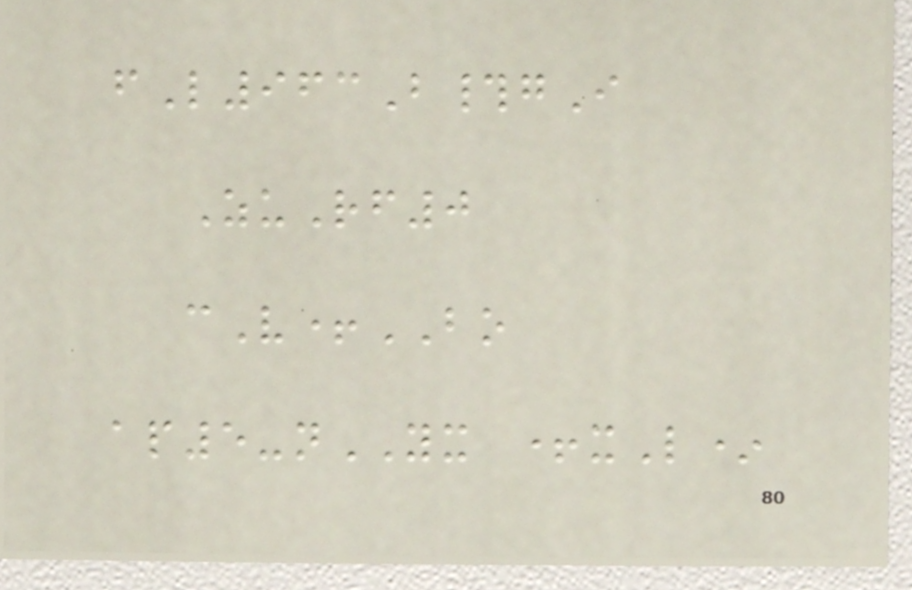fL963B#gI
ZuRf0
cV+BO
ap5-nYX +xL*
